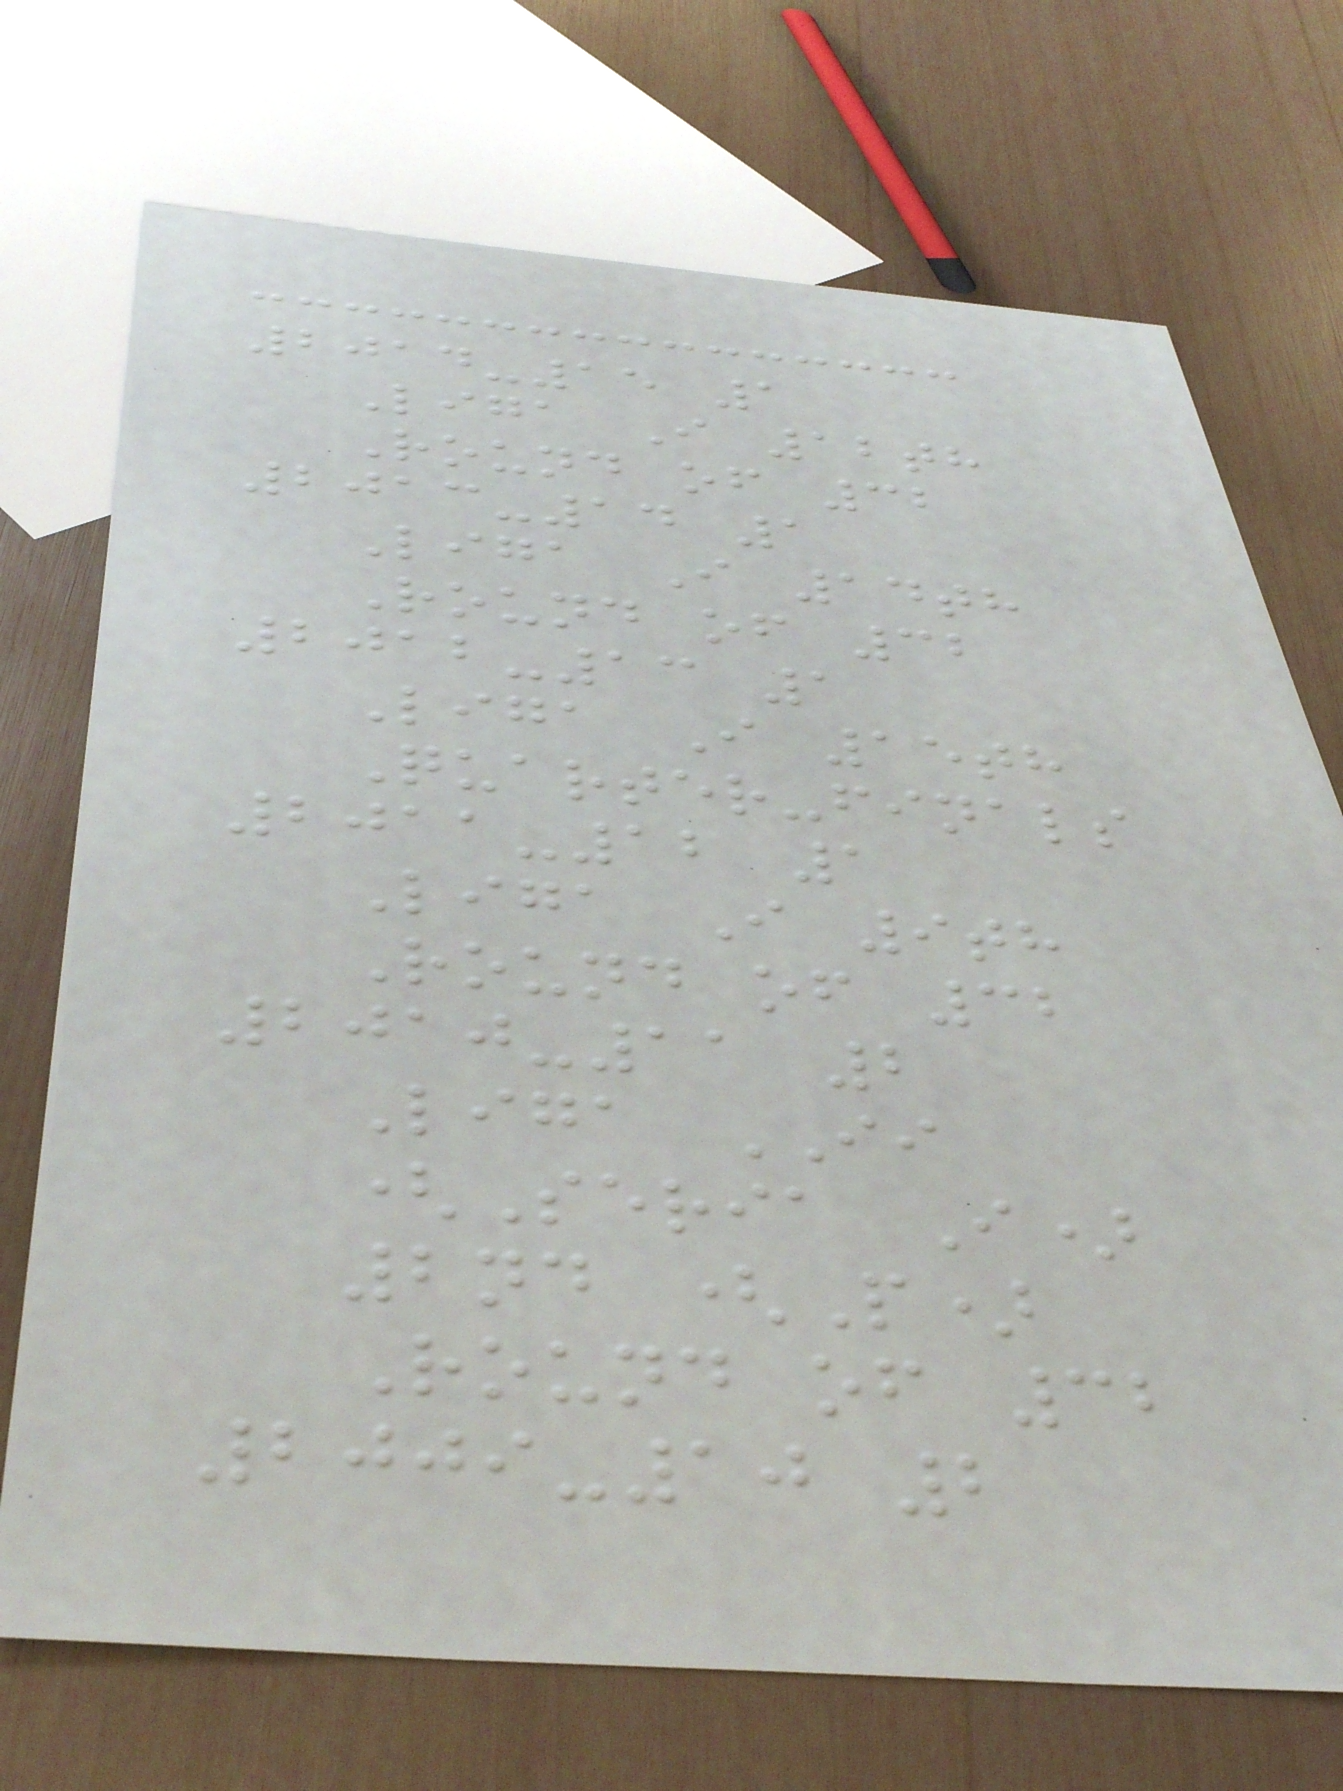2014-15 1
Liga I 12th
Round of 32
2013-14 1
Liga I 14th
Round of 32
2012-13 1
Liga I 15th
Quarter-finals
2011-12 1
Liga I 9th
Round of 32
2010-11 2
Liga II
(Seria I)
2nd (P)
Round of 32
2009-10 2
